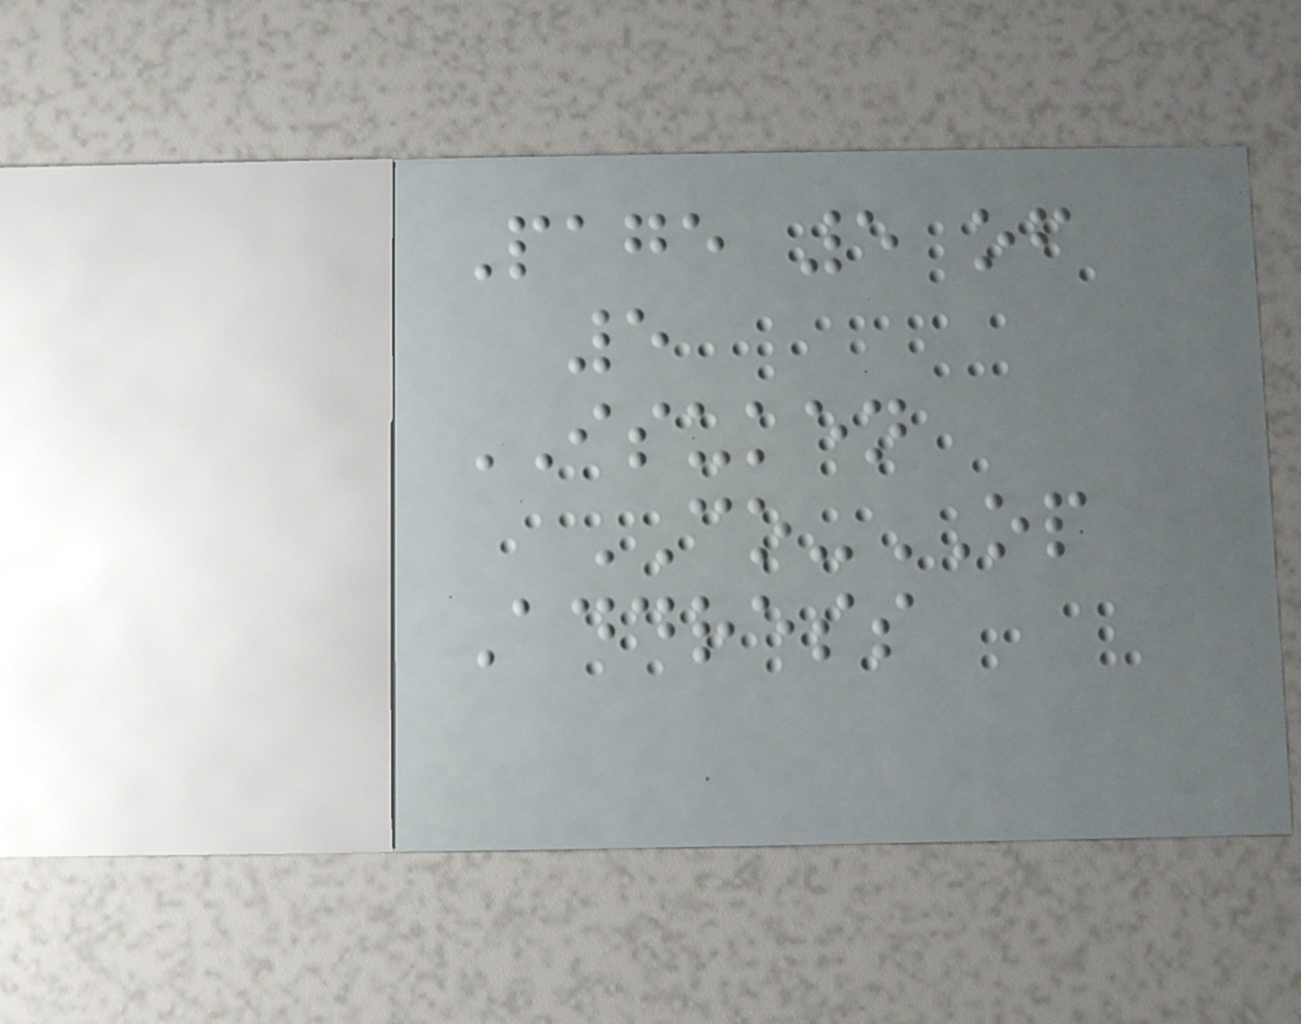Page 5 of
5
ISUKEN
CO-OP
Address
